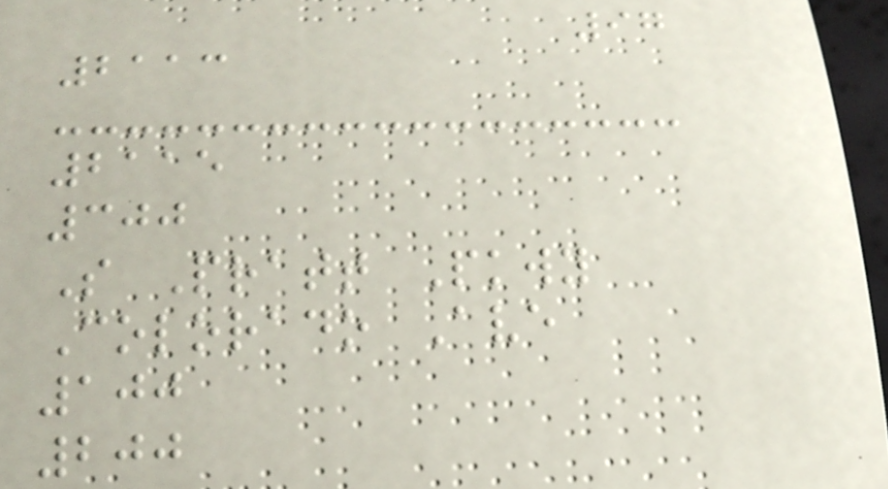97
2113
2115
300
S Pratt Pkwy
Colorado Ave
100
200
